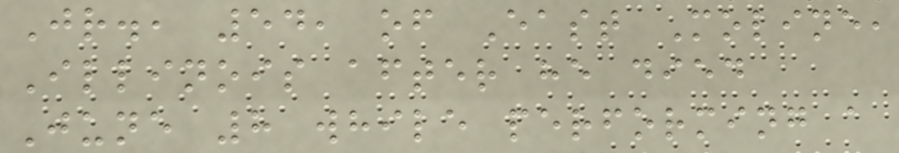Jr., 54, of East Moline,
Illinois after he died
June 8 while performing a
